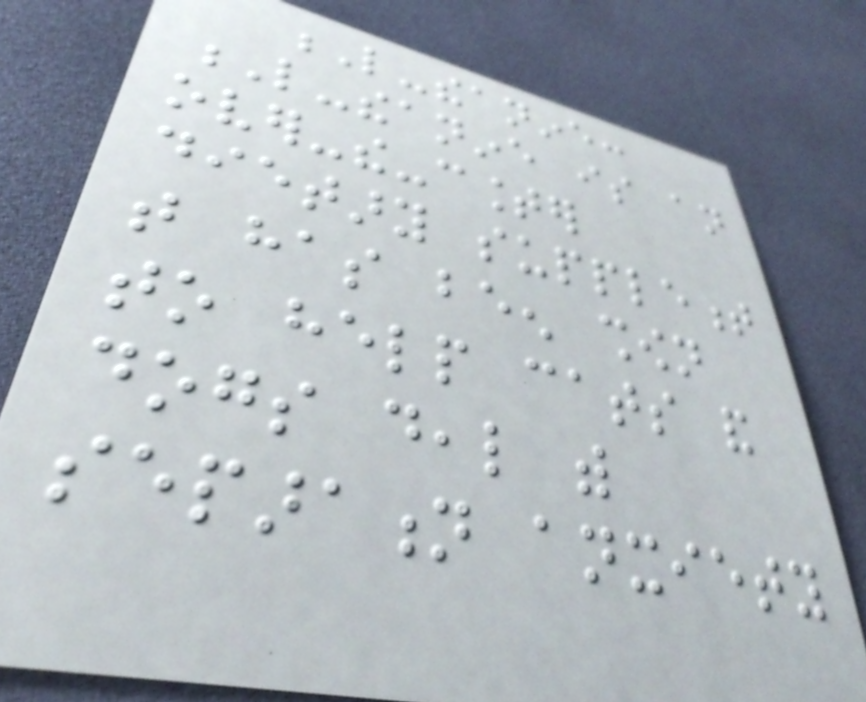L-theanine:
L-theanine is an
over-the-counter
dietary supplement
that has been shown
to help cats and
dogs deal with
separation anxiety
